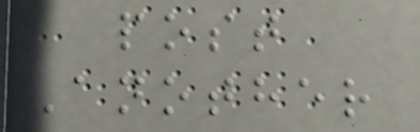post
Another
